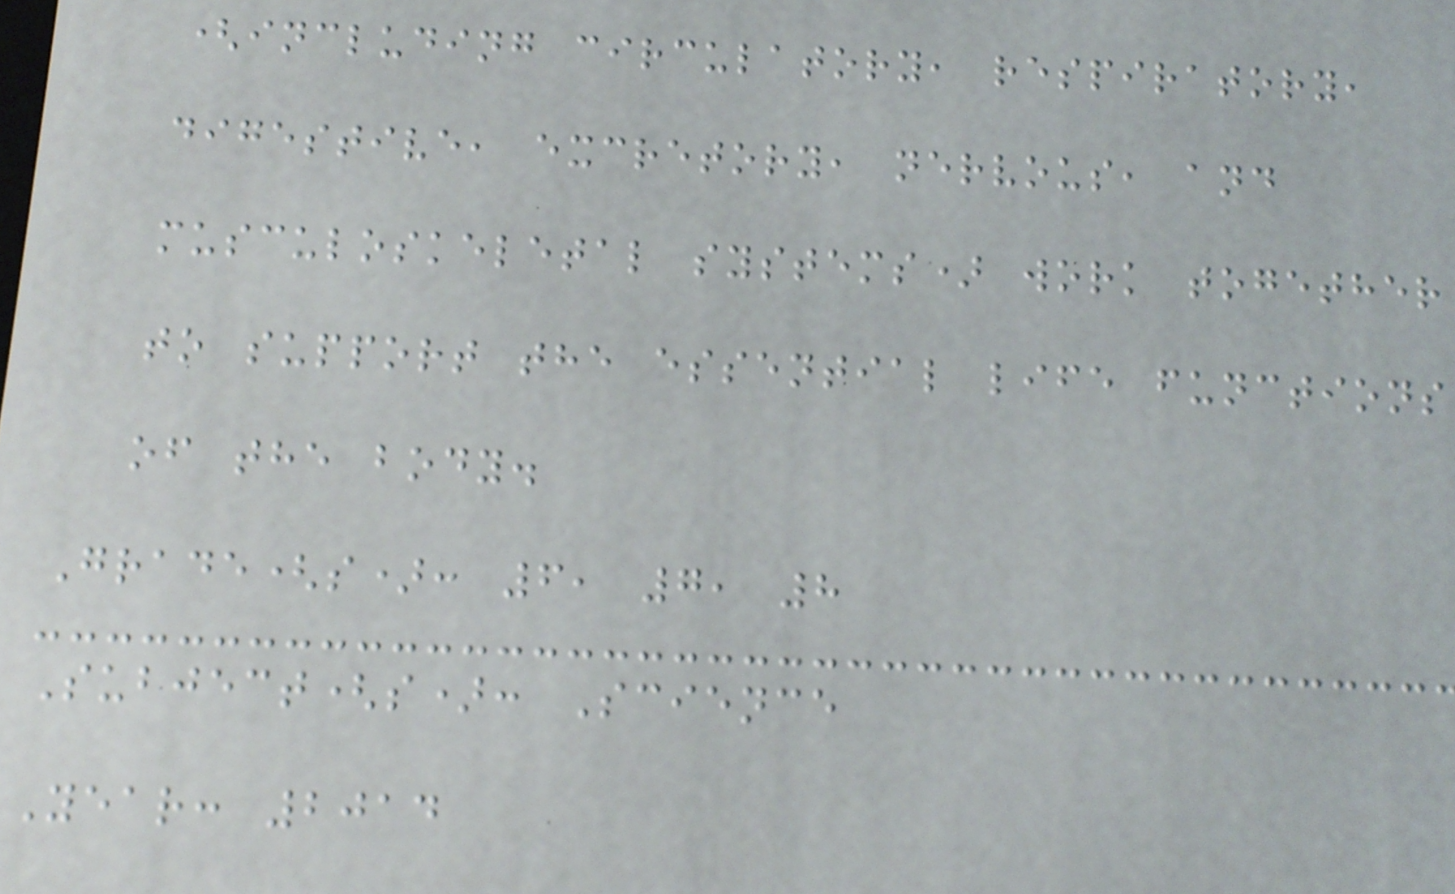(including circulatory, respiratory,
digestive, excretory, nervous, and
musculoskeletal systems) work together
to support the essential life functions
of the body.
Grade(s): 6, 7, 8
Subject(s): Science
Year: 2014
